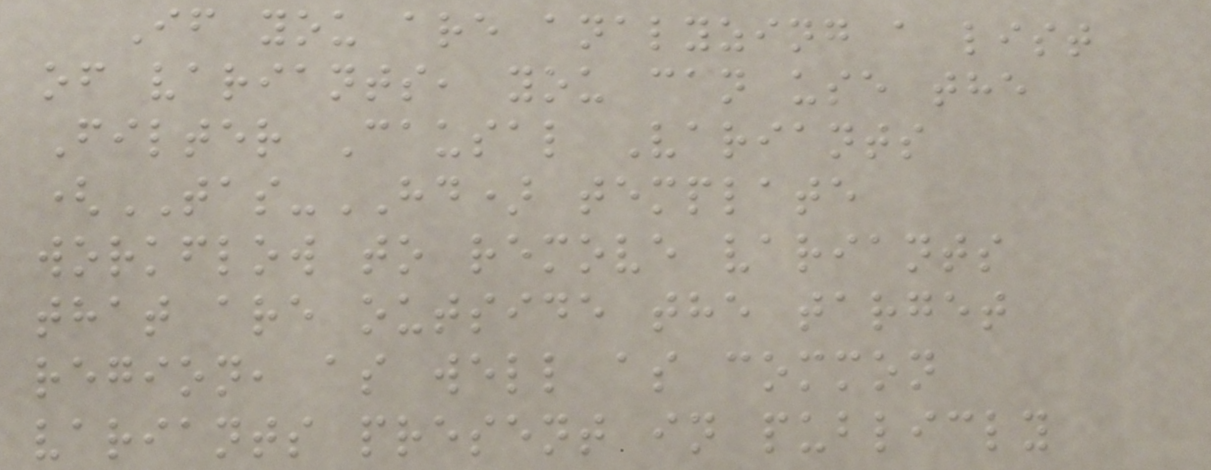If you are analyzing a list
of variants, you can use the
Filter Causal Variants
(TAS-HD) template
workflow to remove variants
that are outside the target
region, as well as common
variants present in publicly
